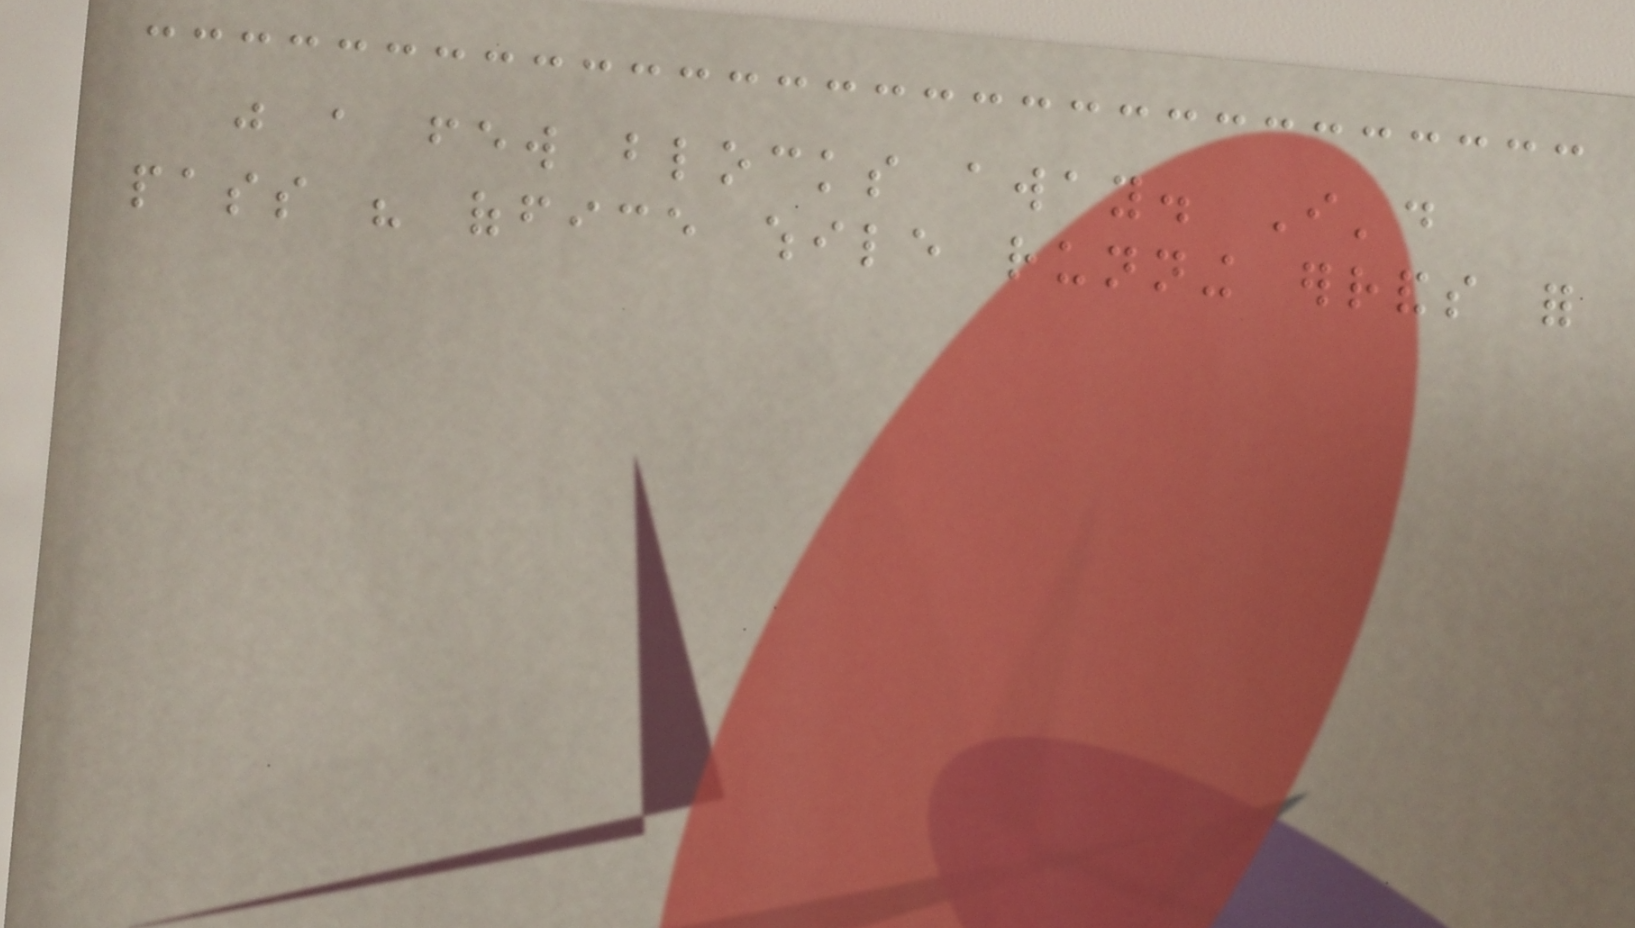just a few blocks away. I'd
pass his office while running errands for
